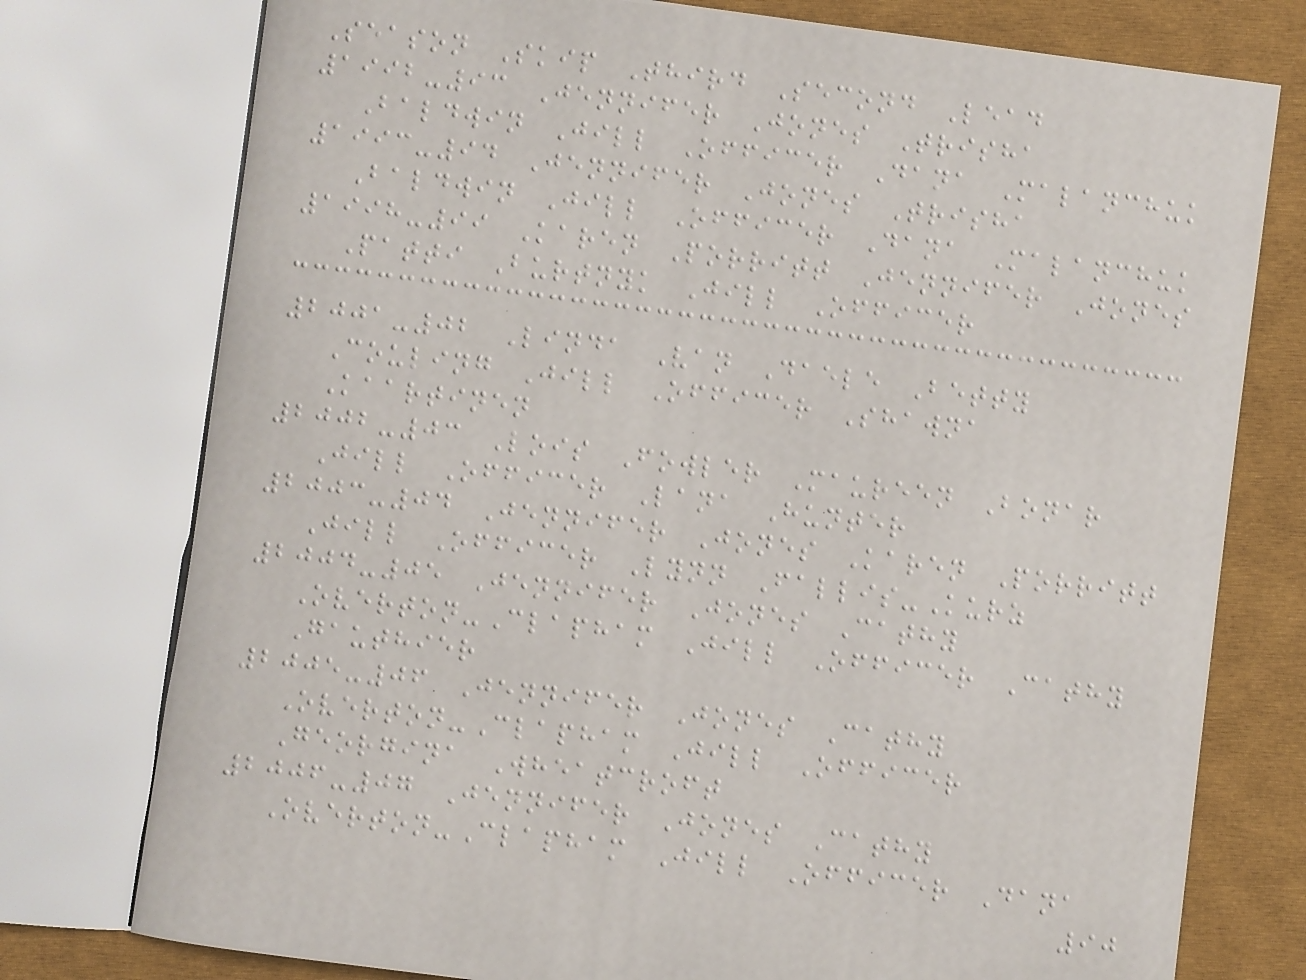Season Skip Third Second Lead
1992-93 Jennifer Jones Trisha
Baldwin Jill Officer Dana Malanchuk
1993-94 Jennifer Jones Trisha
Baldwin Jill Officer Dana Malanchuk
1998-99 Karen Porritt Jennifer Jones
Patti Burtnyk Jill Officer
2001-02 Linda Van Daele Betty
Couling Jill Officer Shawna
Kaartinen
2002-03 Lois Fowler Maureen Bonar
Jill Officer Lana Hunter
2003-04 Jennifer Jones Karen Porritt
Jill Officer Lynn Fallis-Kurz
2004-05 Jennifer Jones Cathy
Overton-Clapham Jill Officer Cathy
Gauthier
2005-06 Jennifer Jones Cathy
Overton-Clapham Jill Officer
Georgina Wheatcroft
2006-07 Jennifer Jones Cathy
Overton-Clapham Jill Officer Dana
90
